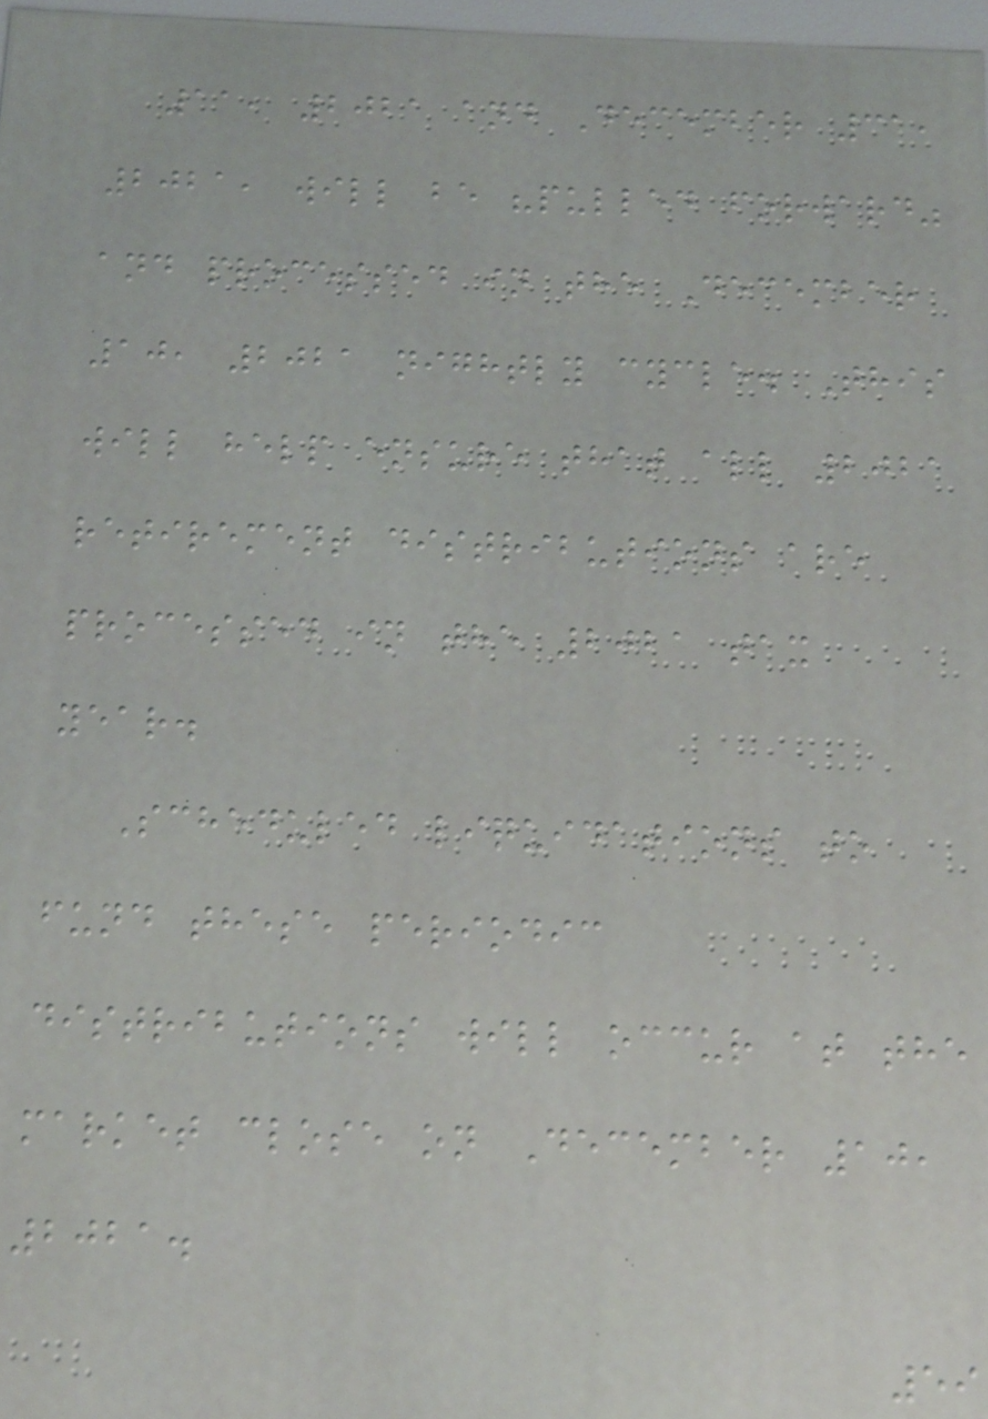11, 2021 and December 31,
2021, will be "pulled forward"
and processed in the December
10, 2021 nightly cycle. This
will help ensure that all 2021
retirement distributions are
processed in the 2021 tax
year.
Scheduled liquidations to
fund these periodic
distributions will occur at the
market close on December 10,
2021.
59
